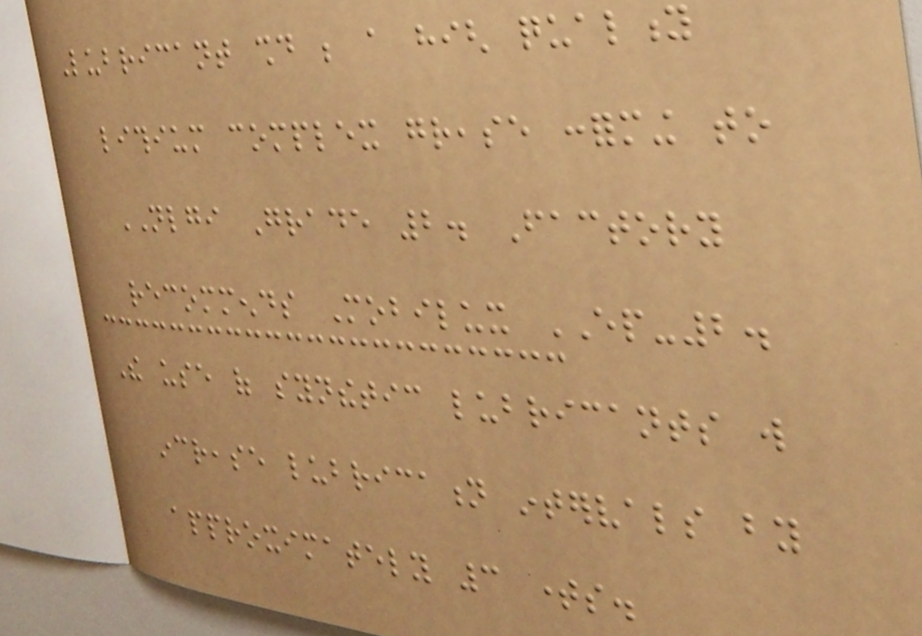Lubricant should be a high quality
lithium complex grease conforming to
NLGI Grade 2. Factory
recommends Mobilux EP-2.
The use of synthetic lubricants will
increase lubrication intervals by
approximately 3 times.
